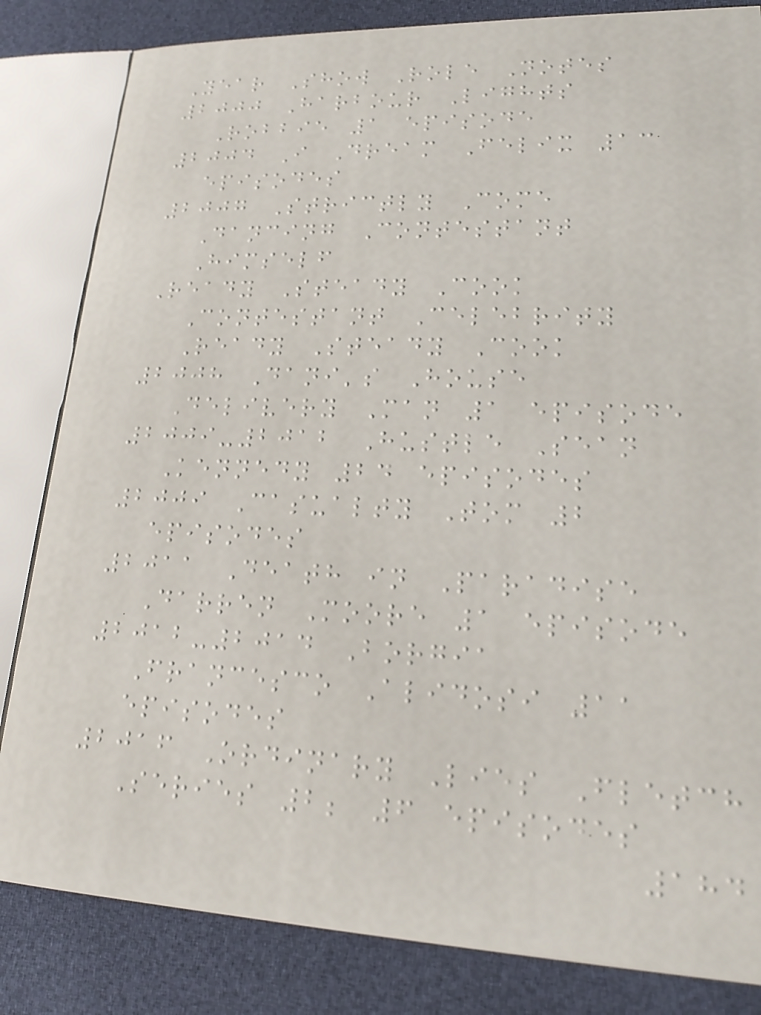Year Show Role Notes
2000 Harbour Lights
Robbie 1 episode
2004 I Dream Felix 13
episodes
2007 Strictly Come
Dancing Contestant
Himself
Ready Steady Cook
Contestant Celebrity
Ready Steady Cook
2008 Dani's House
Delivery Man 1 episode
2009-2012 Hustle Sean
Kennedy 24 episodes
2009 Casualty Tom 2
episodes
2011 Death in Paradise
Darren Moore 1 episode
2012-2014 Borgia
Francesco Alidosi 11
episodes
2016 Ordinary Lies Fletch
Series 2; 6 episodes
184
